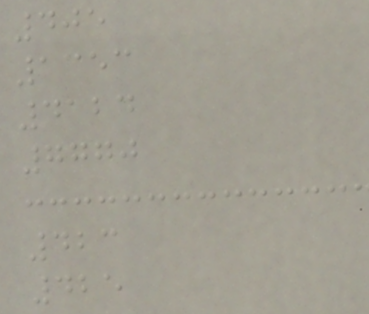405
1353
4124
7770
423
425
